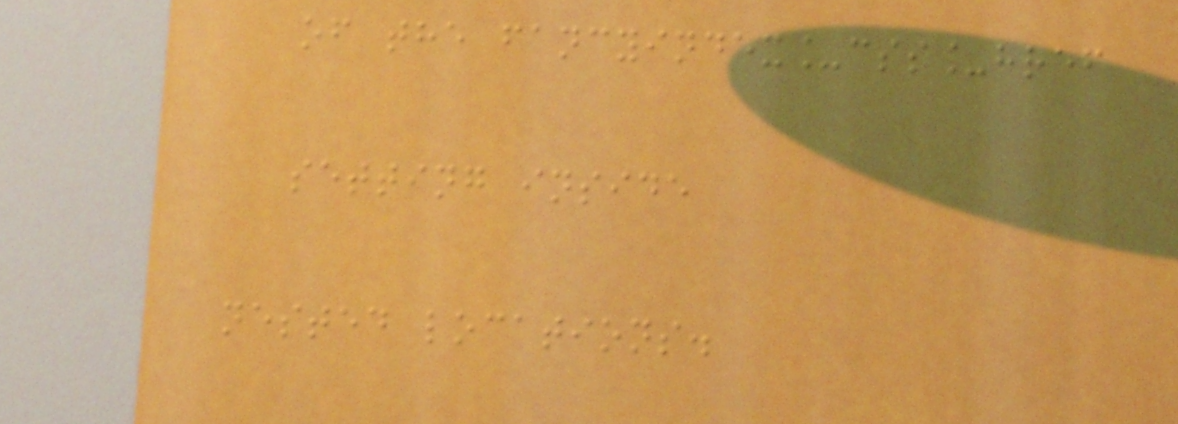of the fancyindex_css_href
setting inside
nested locations.
